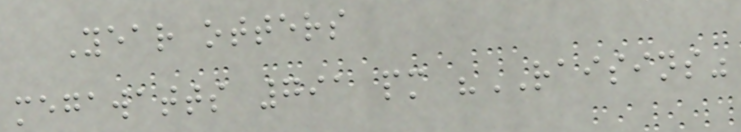Year otters
megawatts 791 pm "RAISINS"
